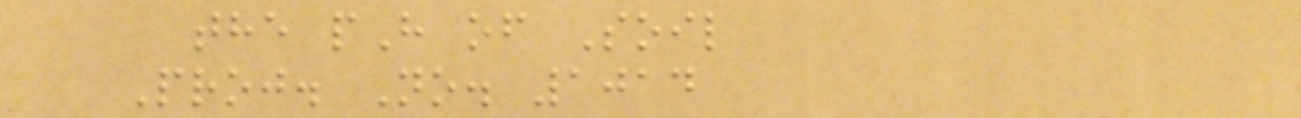the pH of Soil
Proj. No. 1014
